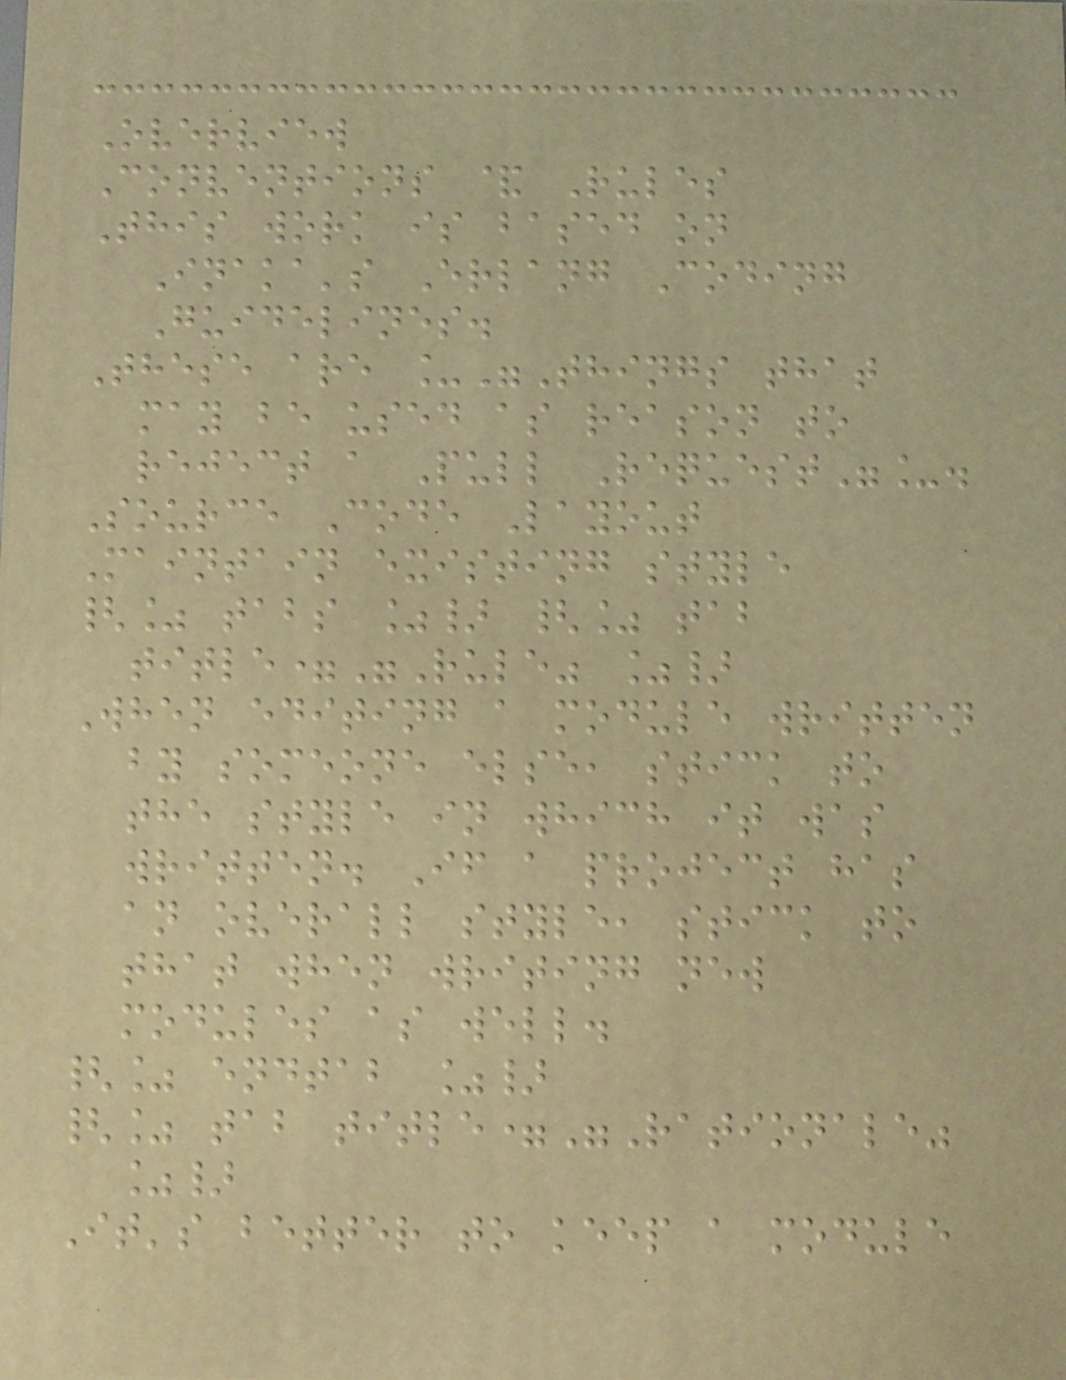Overview
Conventions & Rules
This work is based on
Inaka's Erlang Coding
Guidelines.
These are _"Things that
may be used as reason to
reject a Pull Request"_.
Source Code Layout
Maintain existing style
{% tabs %} {% tab
title="Rule" %}
When editing a module written
by someone else, stick to
the style in which it was
written. If a project has
an overall style, stick to
that when writing new
modules as well.
{% endtab %}
{% tab title="Rationale"
%}
It's better to keep a module
